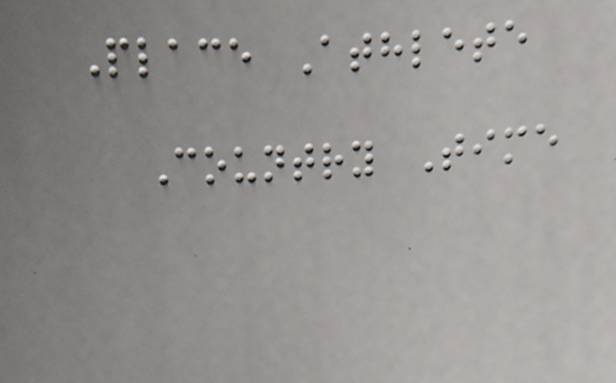Place Athlete
Country Time
